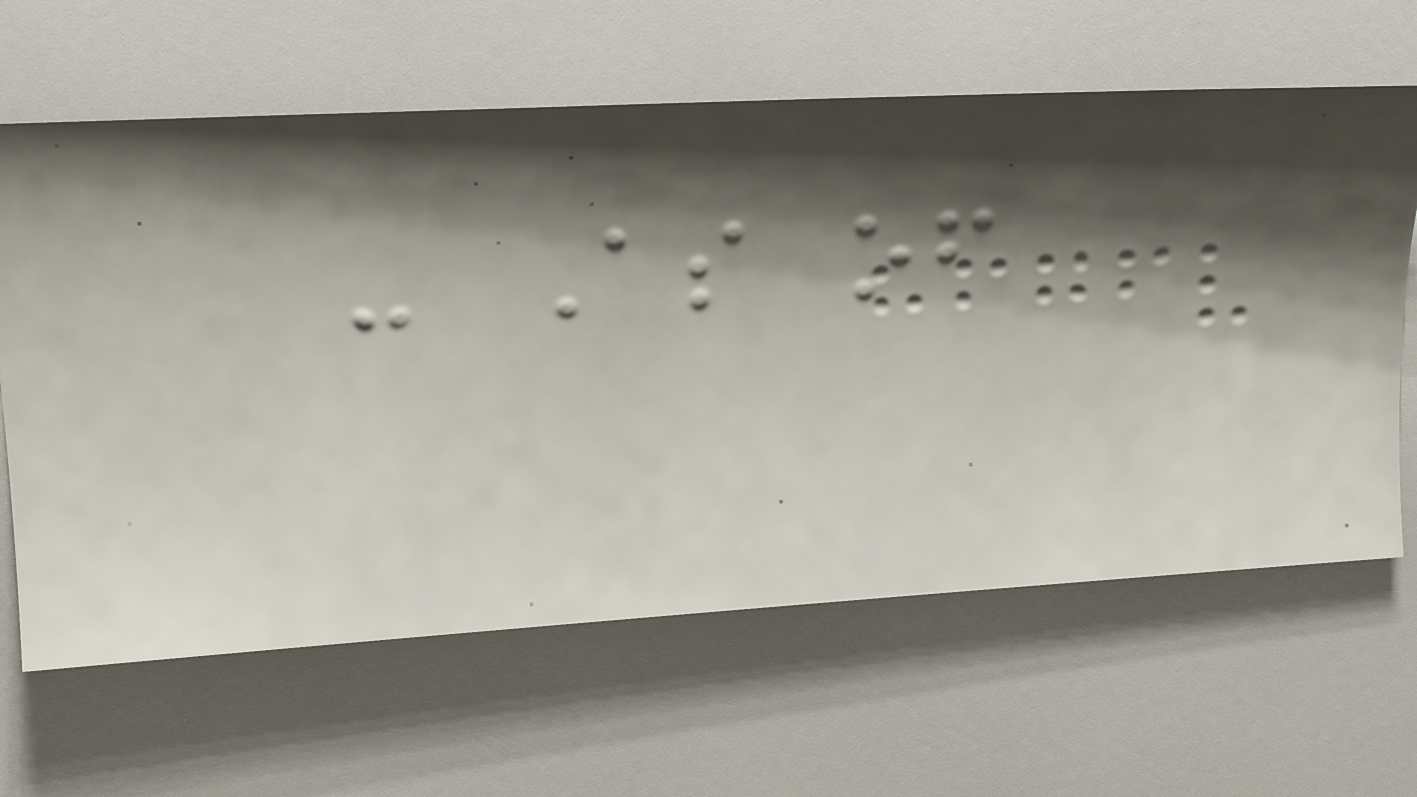- As of
